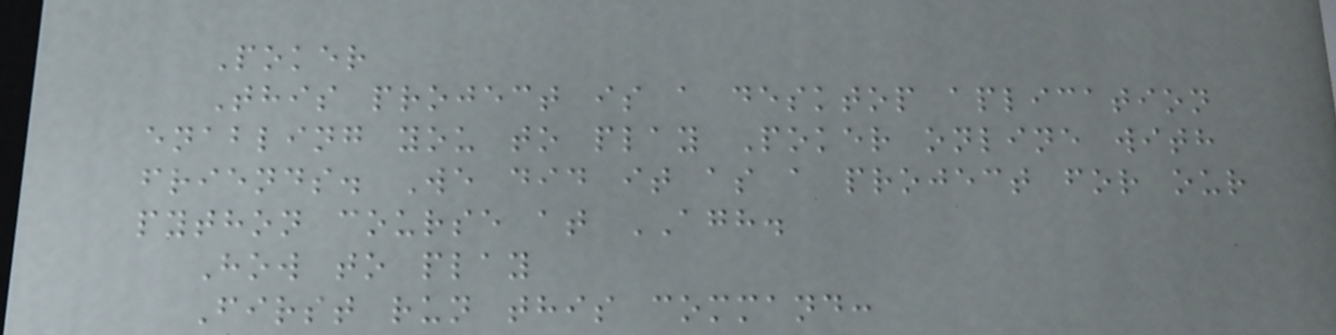Poker
This project is a desktop aplication
enabling you to play Poker online with
friends. We did it as a project for our
python course at AGH.
How to play
First run this command:
